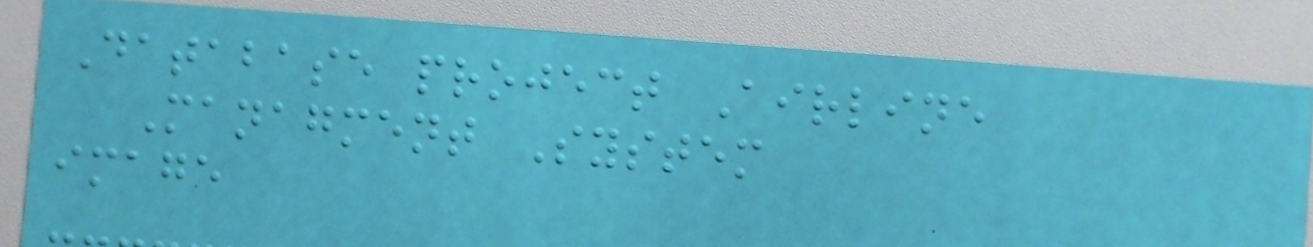Database project Airline
Managment System
image
